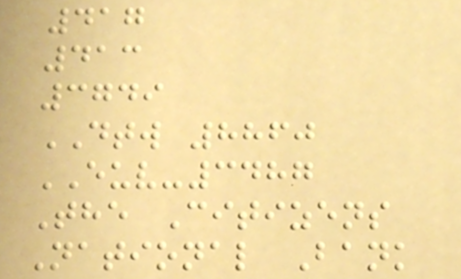417
413
3749
DTW 8860
EUV-3487
The Citizens
National Bank
